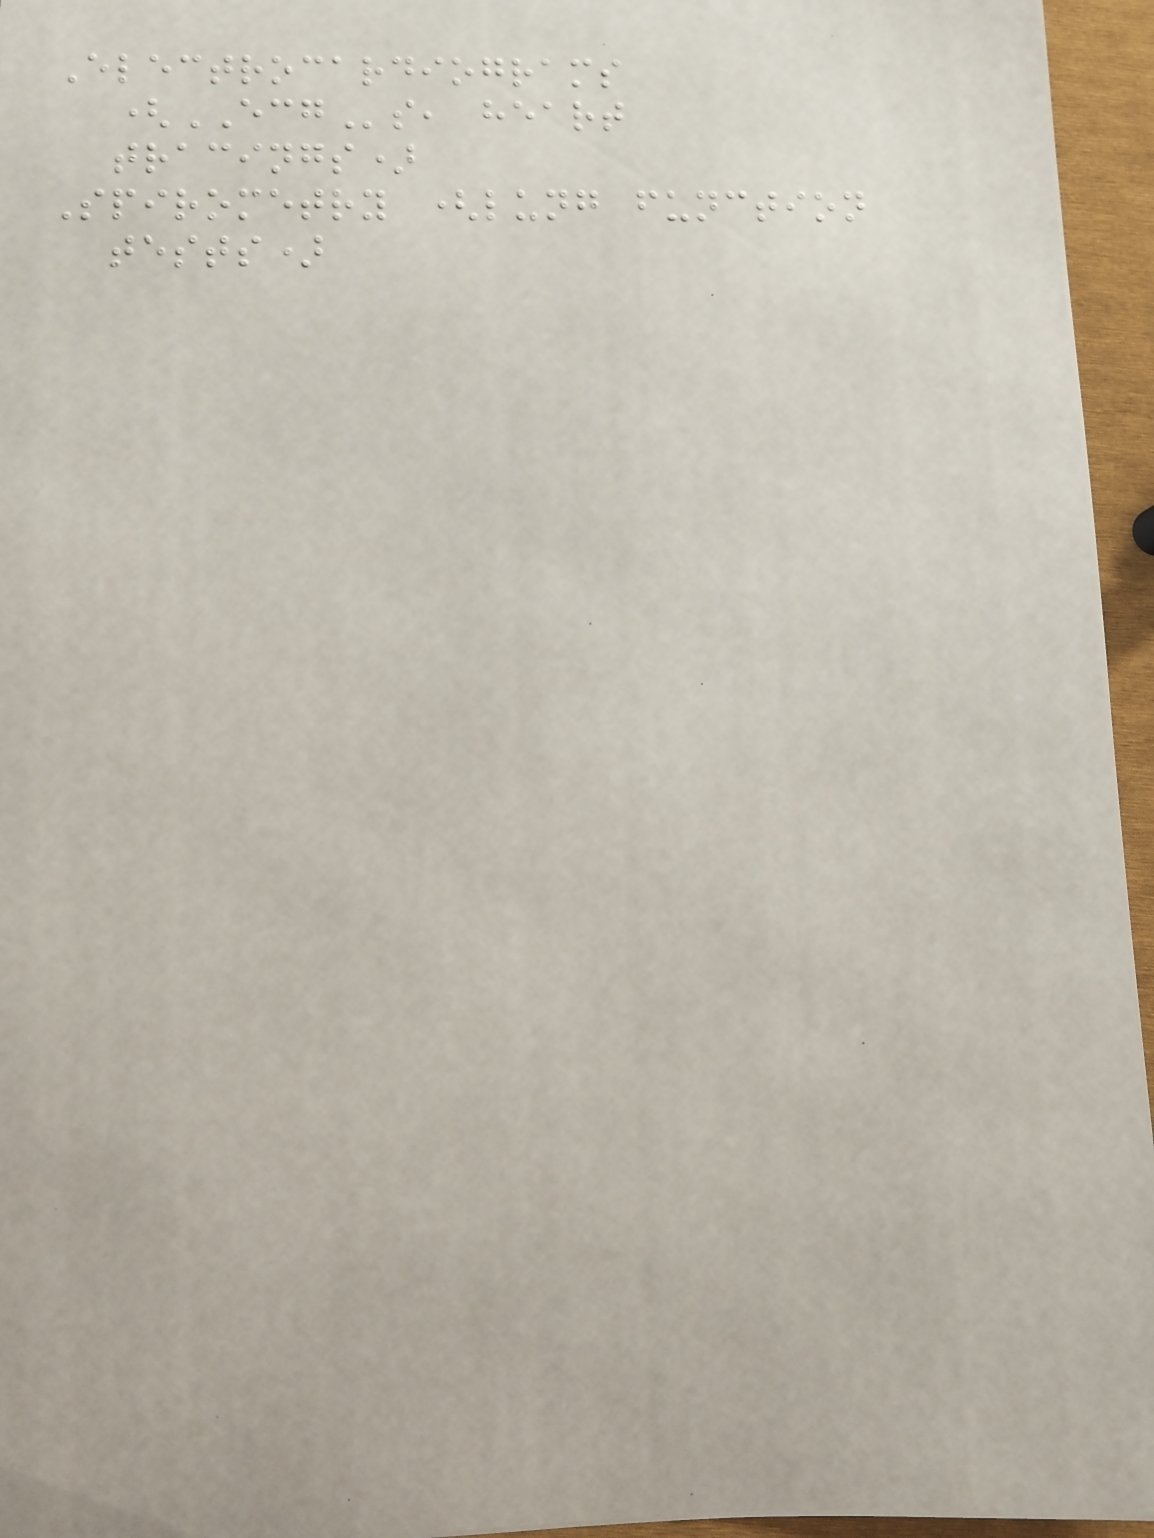Electrocardiograms
(ECGs, heart
tracings)
Spirometry (lung function
tests)
